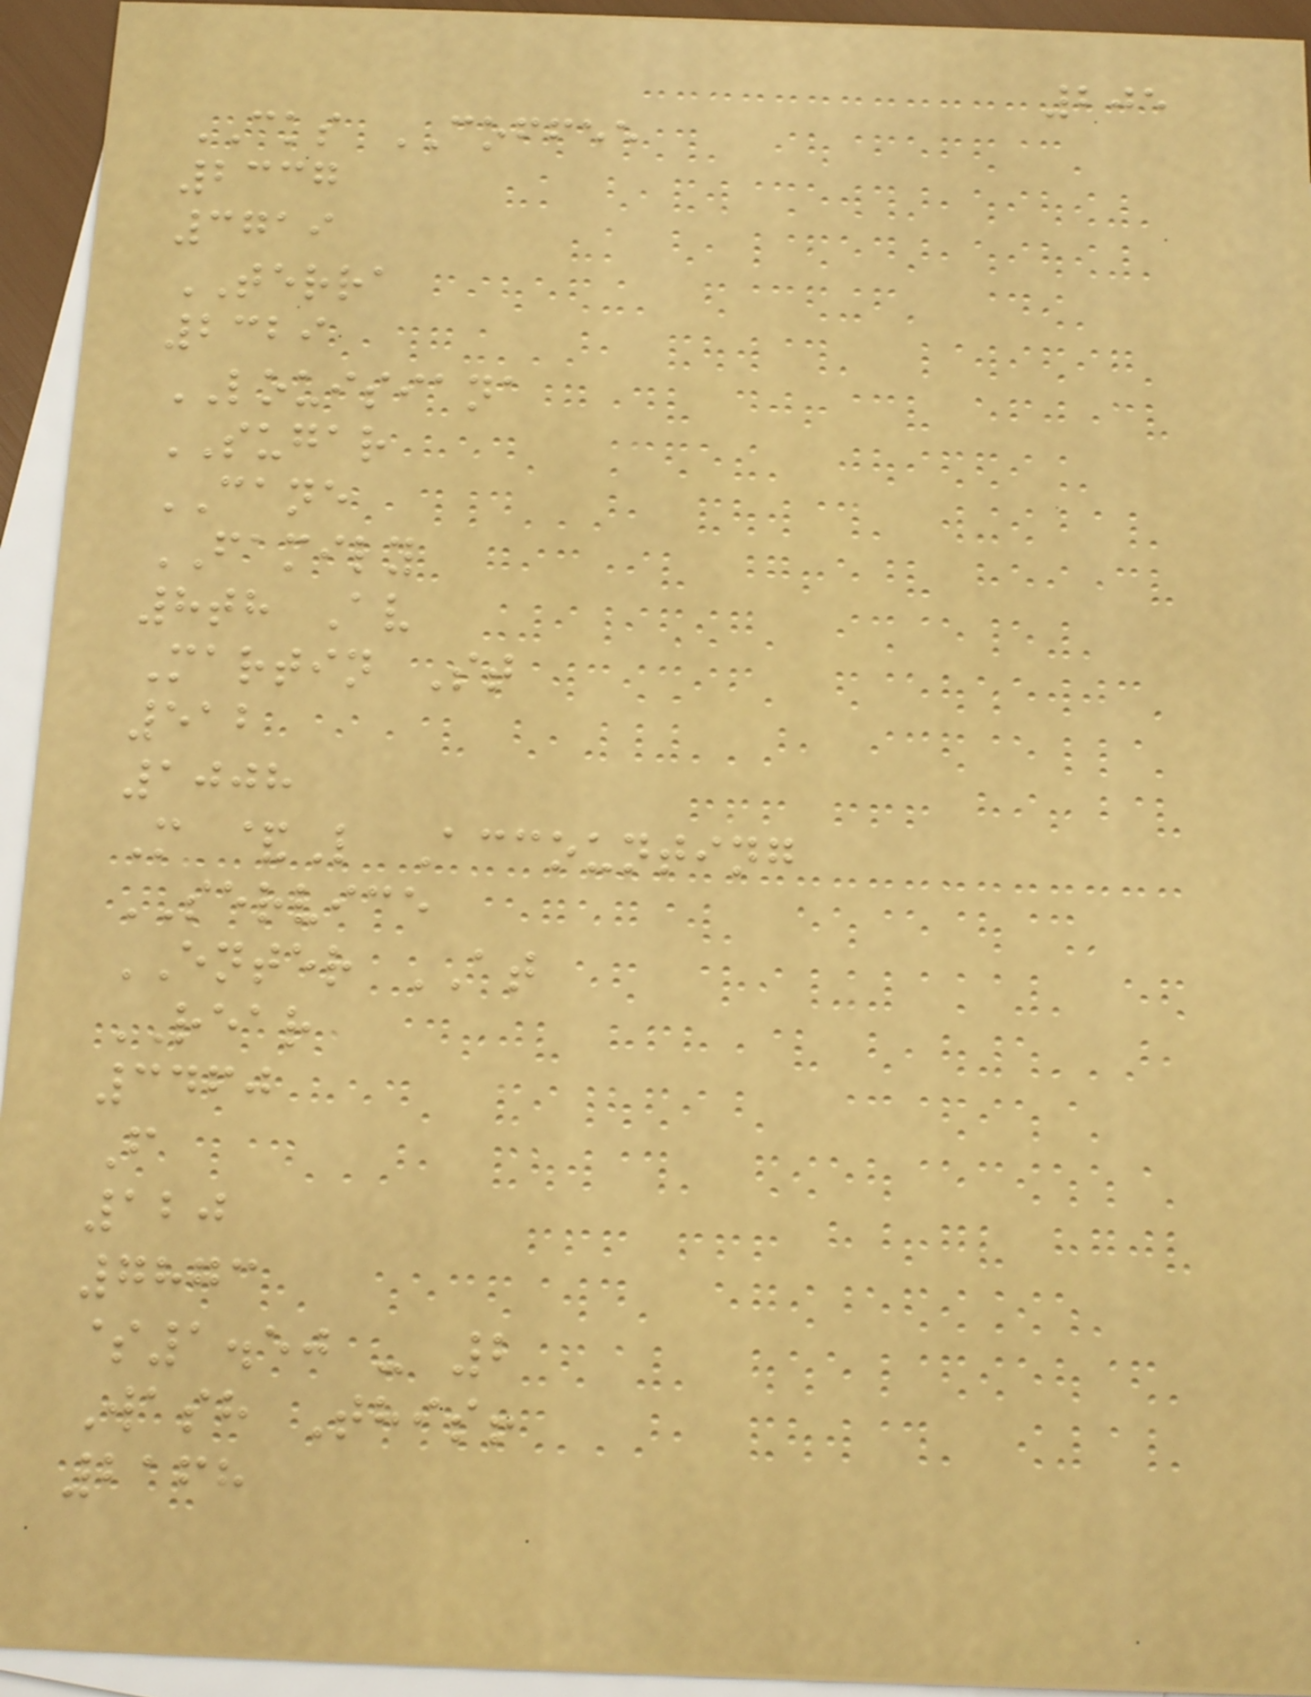205
CKS COFFEE
2337
3719
TERRA
2329
LOUISIANA
SUGAR
CANE
FAMILY
8th Av
Martin St
512
1008
M &L Accounting
SERVICE
ENTER AT
REAR
3460
F
120
7873
$1.50 - 2
Wash This!
2168
